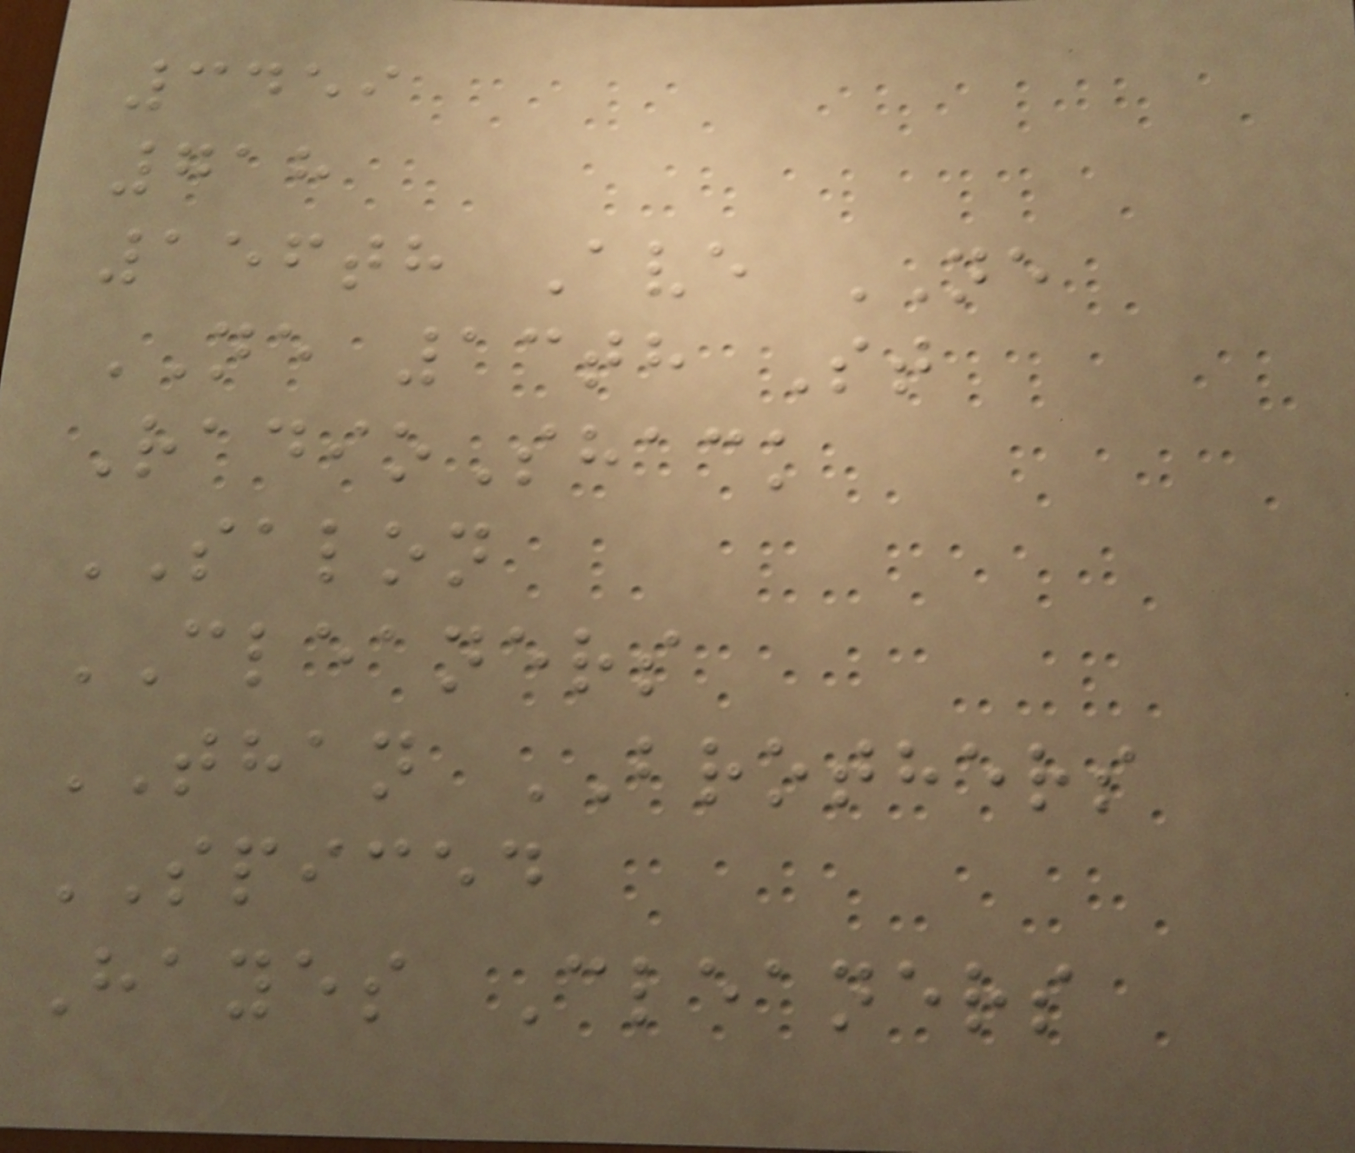3459
718
156th Ave NE
NE 13th St
RadioShack
SALON
CLEANERS
THAN BROTHERS
SPICED
Hayes Cleaners
